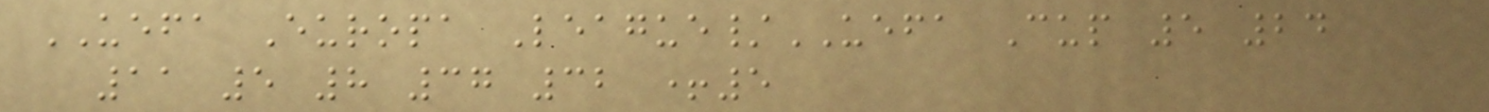UEFA Europa League/UEFA Cup 5 24
11 5 8 37 32 +5
